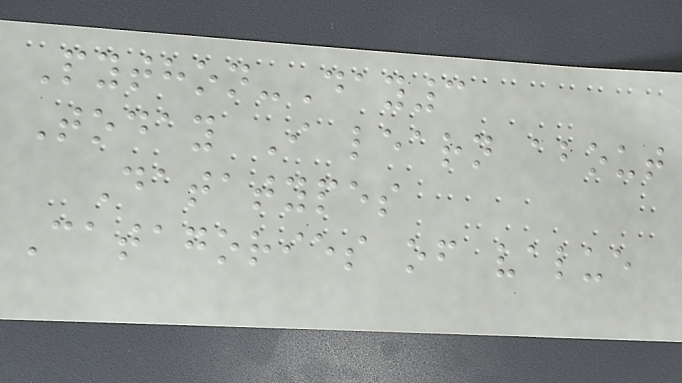Python-Day3
Today I learn about
Datatypes
Catagories of value
